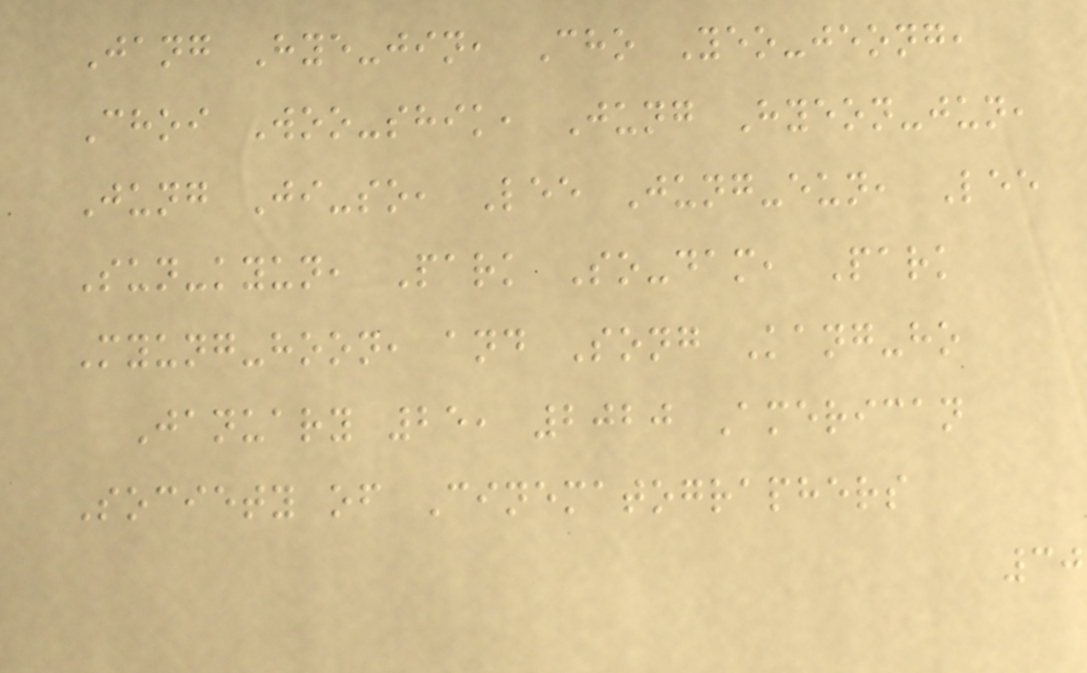Jang Hye-jin, Cho Yeo-jeong,
Choi Woo-shik, Jung Hyeon-jun,
Jung Ji-so, Lee Jung-eun, Lee
Sun-kyun, Park So-dam, Park
Myung-hoon, and Song Kang-ho
January 25, 2020 American
Society of Cinematographers
30
